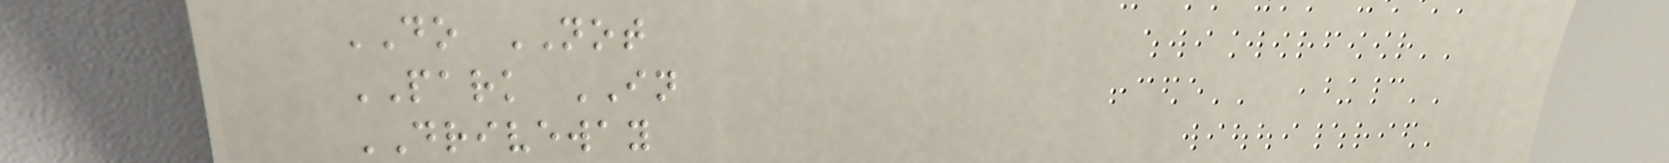DO NOT
PARK IN
DRIVEWAY
